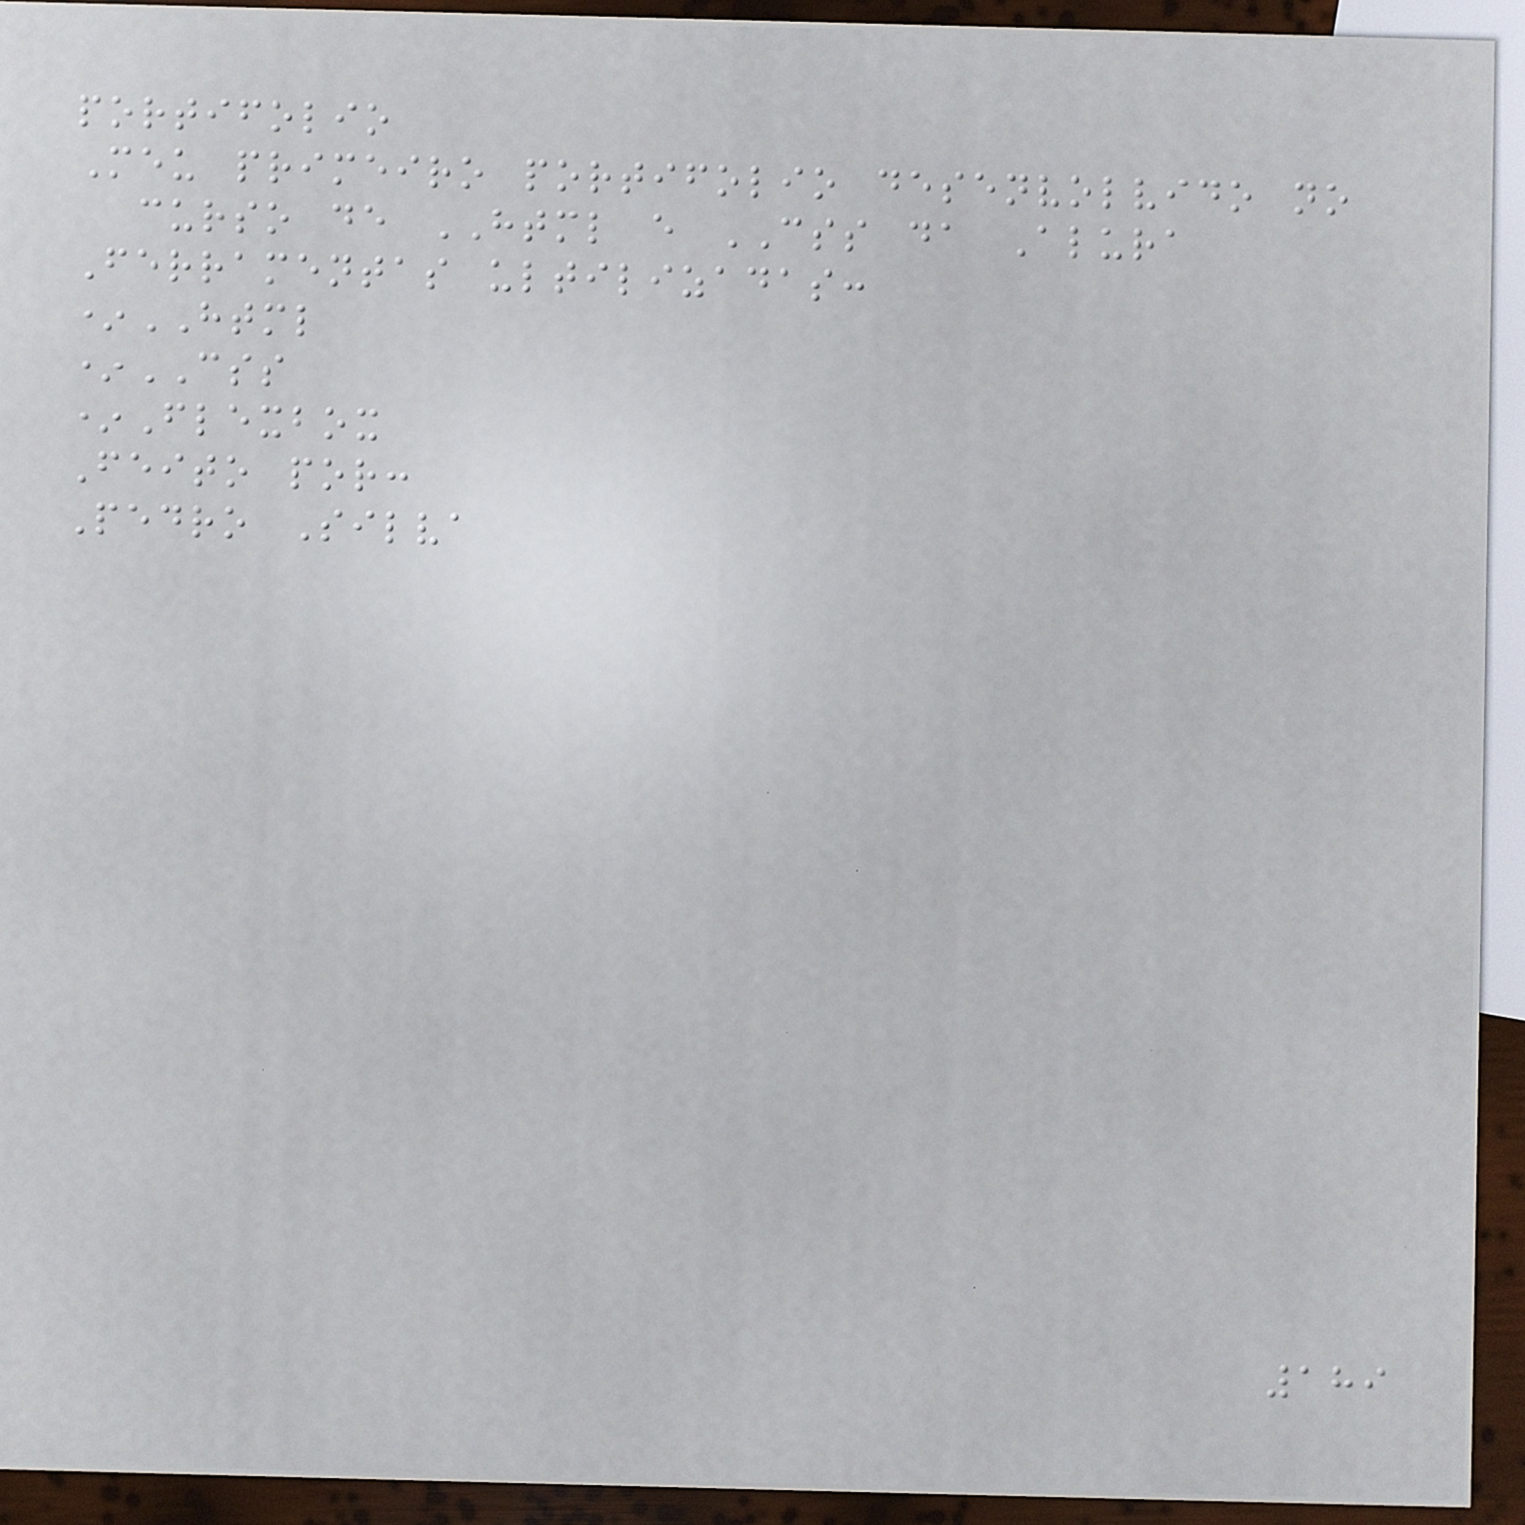portifolio
Meu primeiro portifolio desenvolvido no
curso de HTML e CSS da Alura
Ferramentas ultilizadas:
*HTML
*CSS
*Flexbox
Feito por:
Pedro Silva
189
